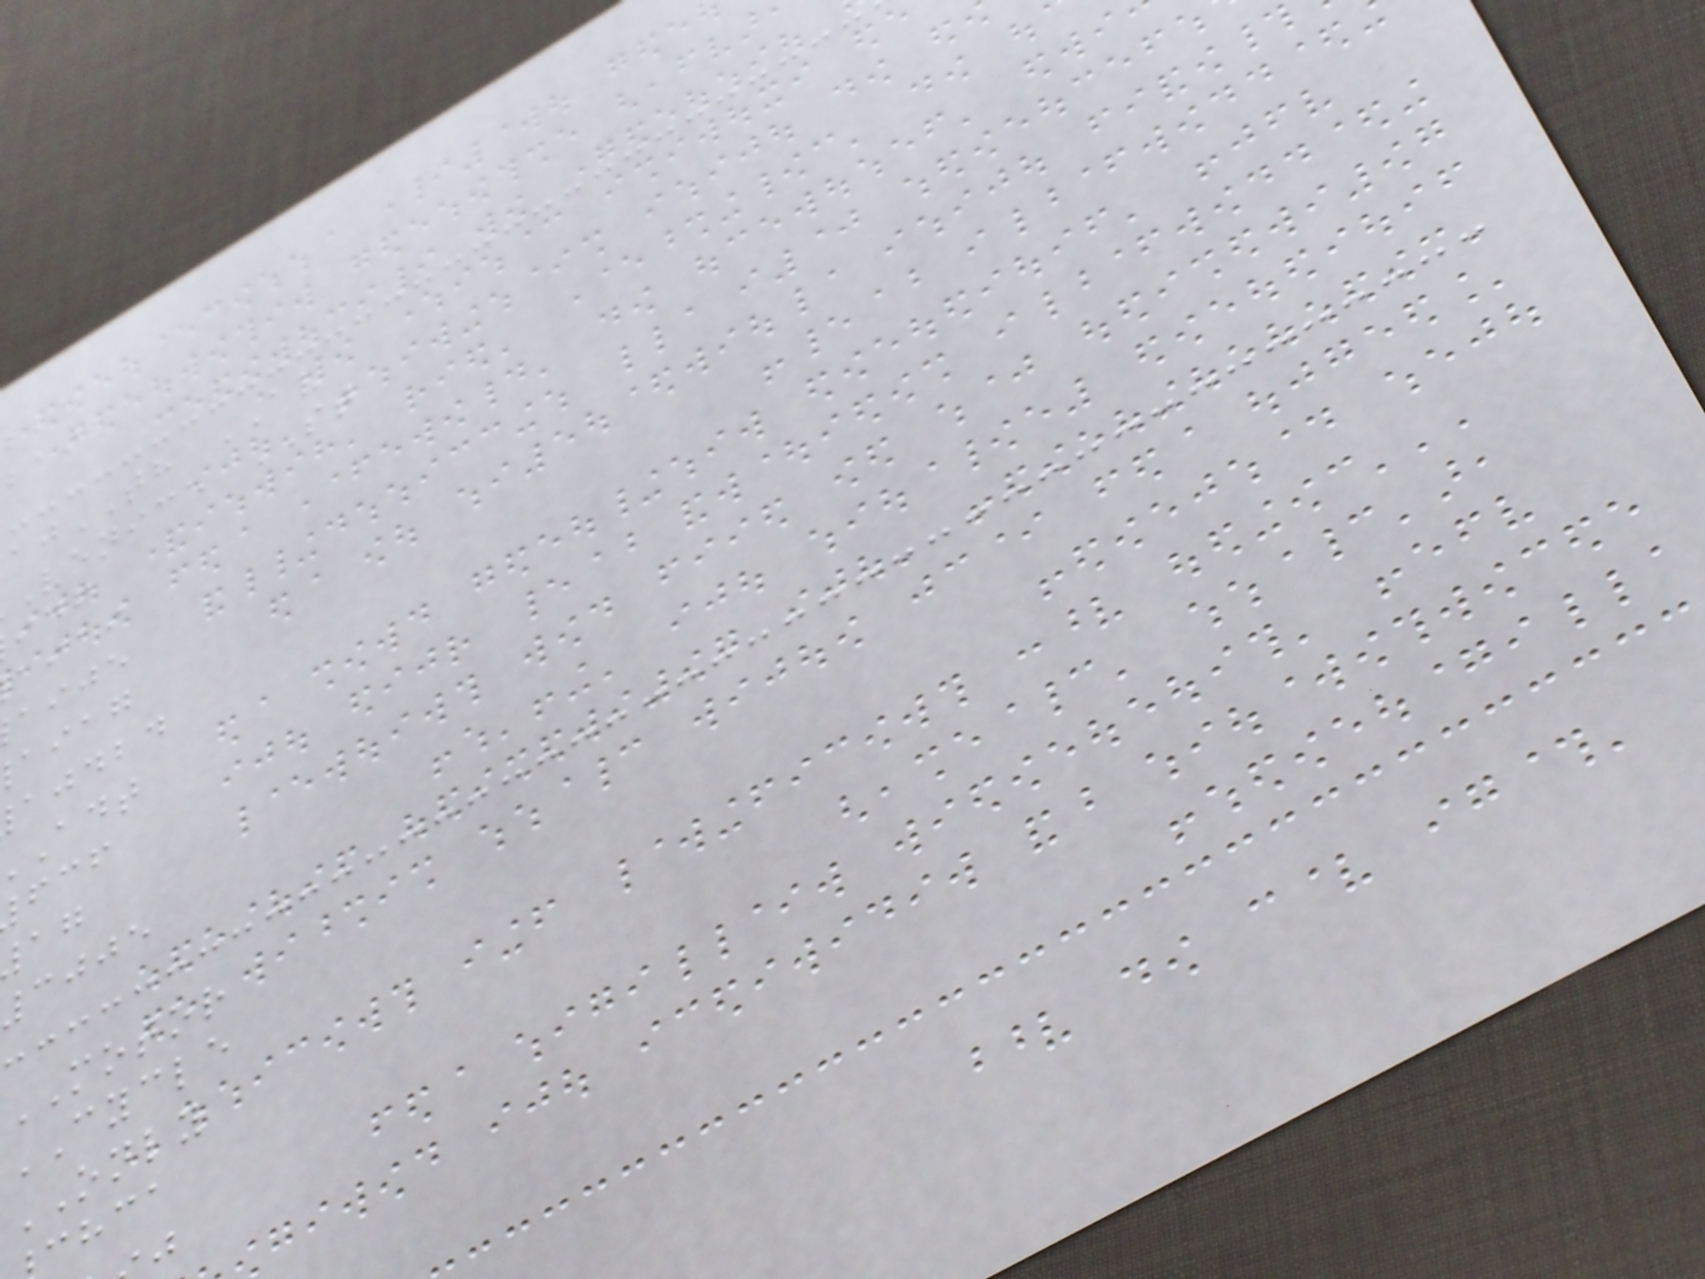TH AV
venice ST
aiai
aije
aiag
ajdbd
cjje
MOTOR
CYCLE
ONLY
chca
